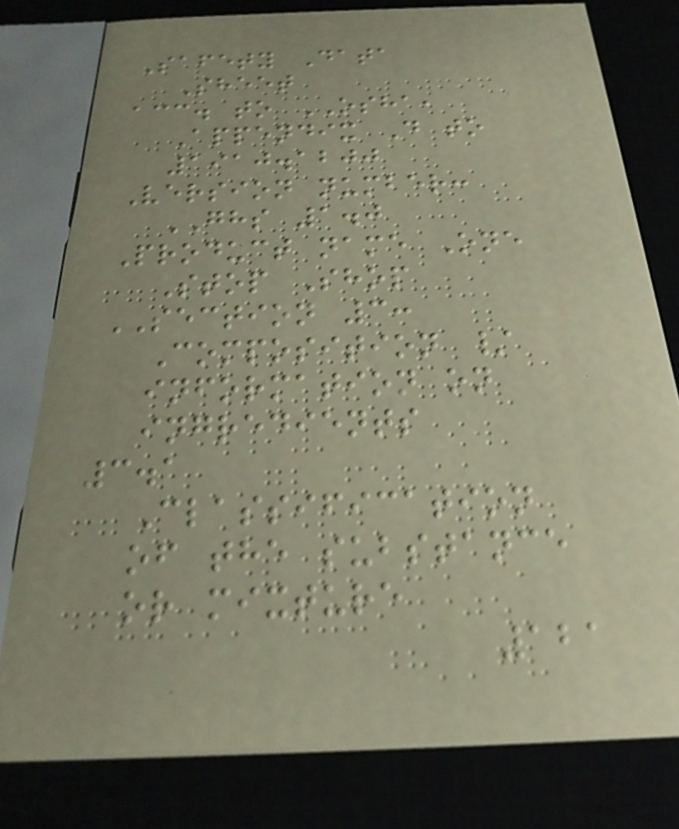Safety Data
Sheet
acc. to OSHA,
Appendix D to
1910.1200
Version number:
GHS 1.0
Product name One
Stop Shop
SECTION 3:
Composition /
information on
ingredients
3.1
Classification
of the substance
or mixture
121
